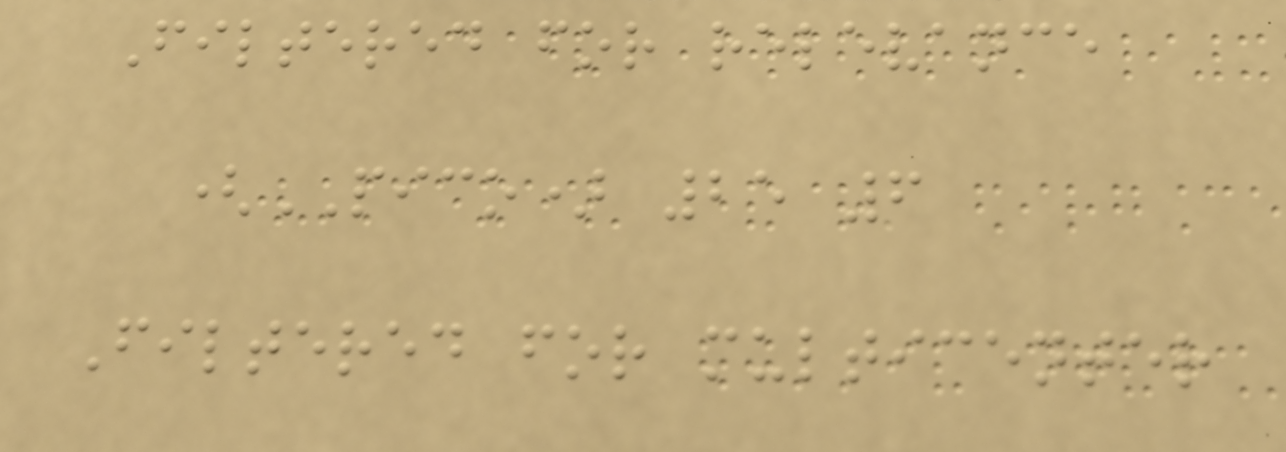Filtered for relevance
(PICO) 25 6
Filtered for multicenter
